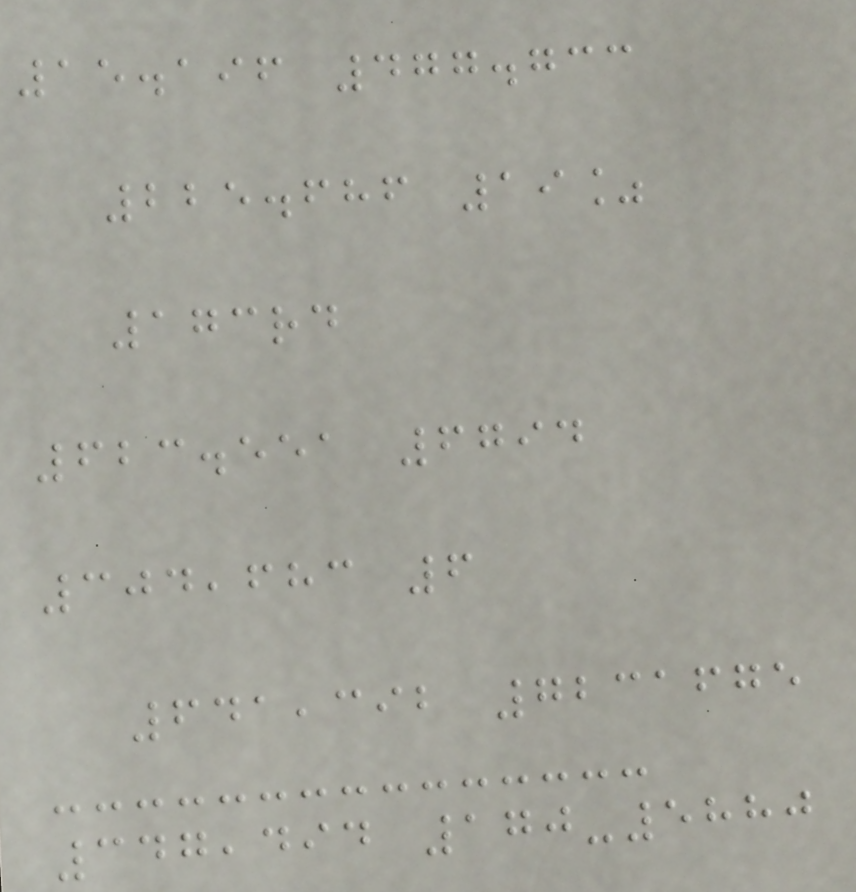15.196 477.733
225.686 19%
173rd
623.551 6794
304,683 6
641,392 7231675
347,494 170-5880
